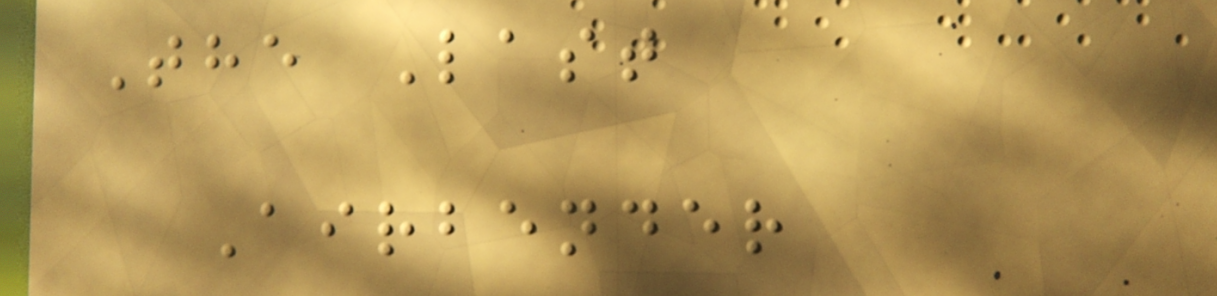The Last
Airbender
